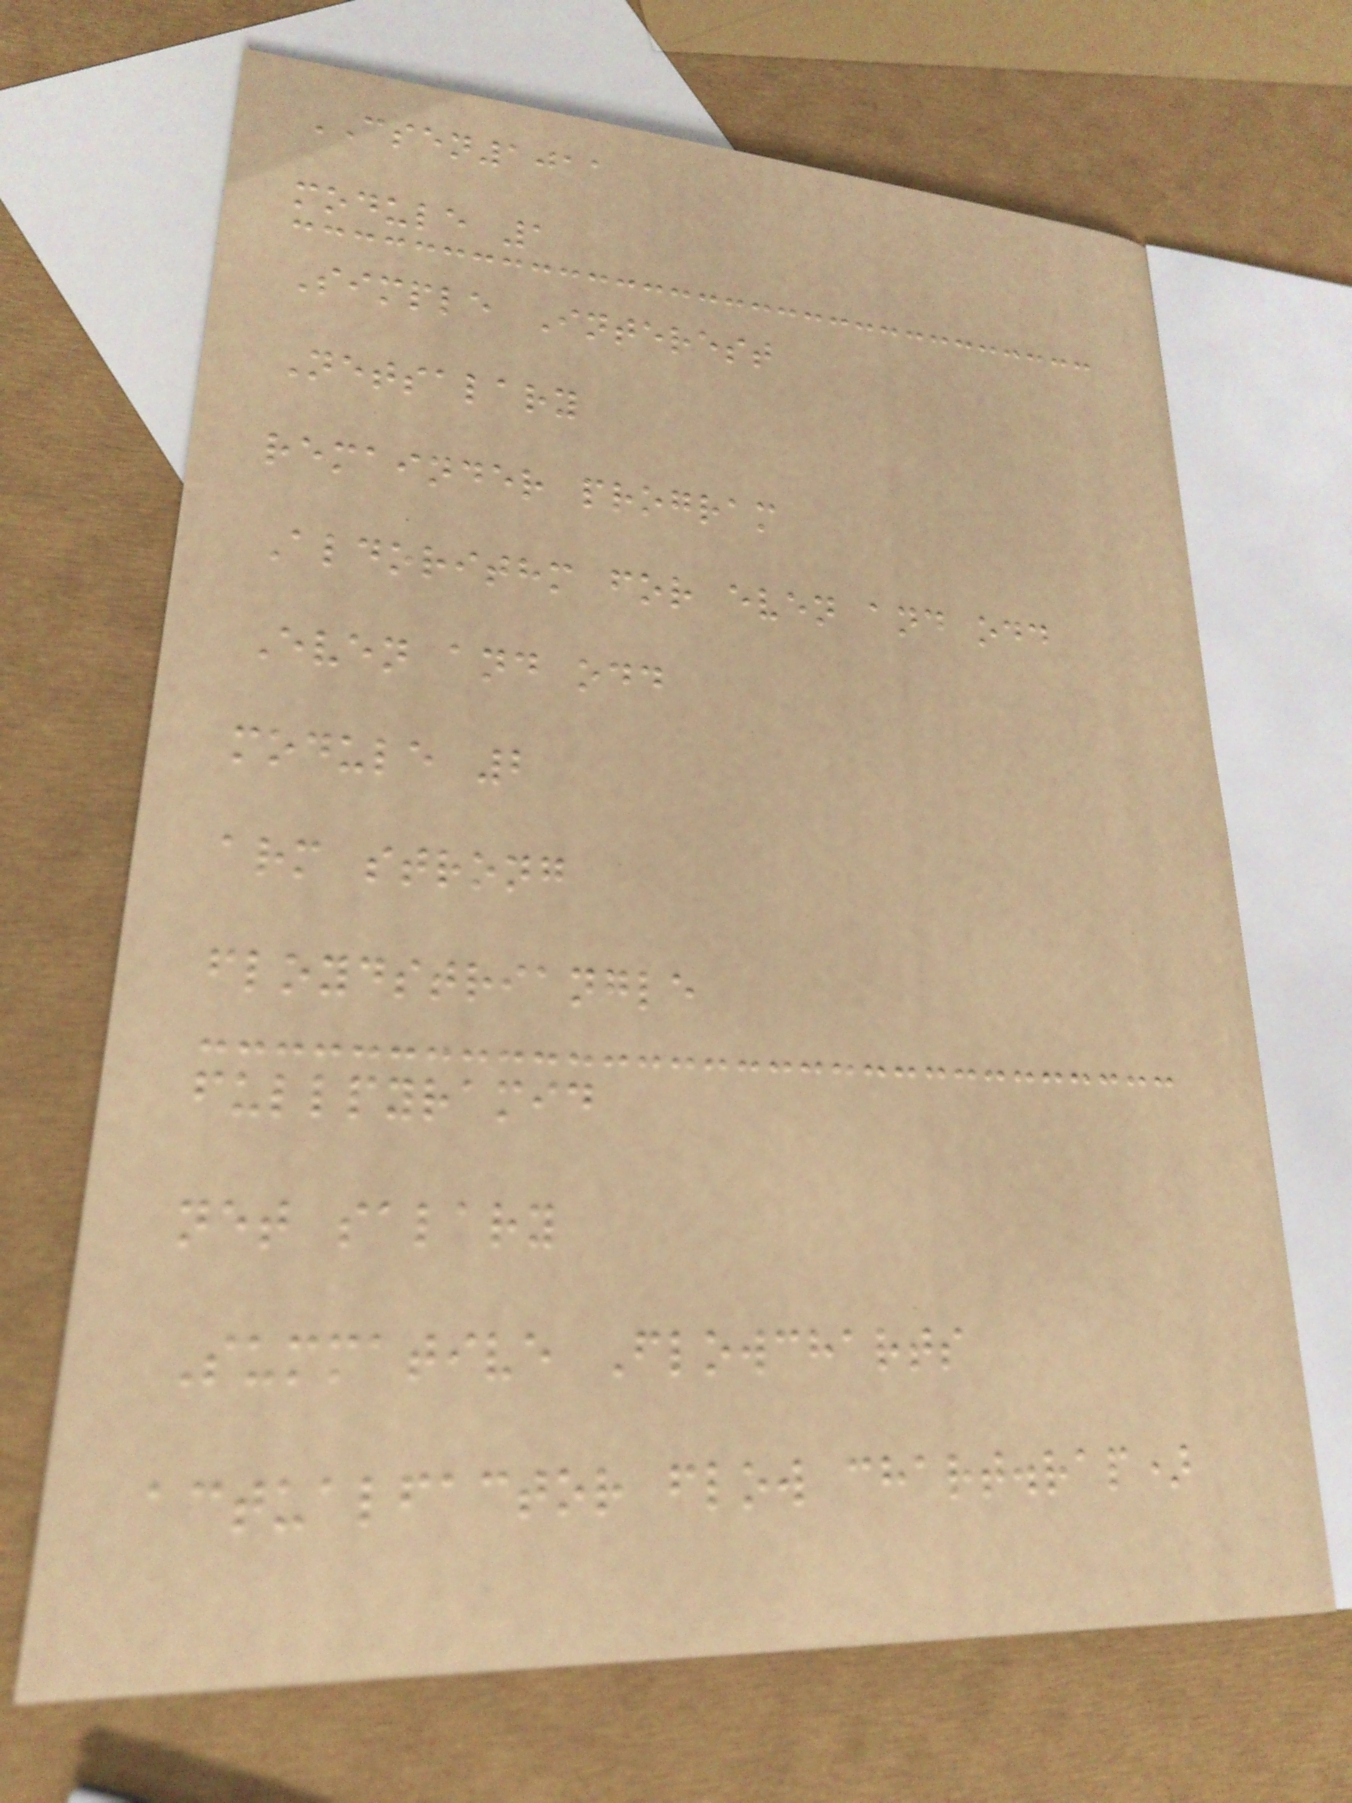CSEN1011
module 1
Simple Interest
Netsalary
remainder program
Aldorithm for even and odd
Even and odd
module 2
arm strong
floydstriangle
fullpyramid
net salary
Summative Flowcharts
actualfactor flow chart.rap)
